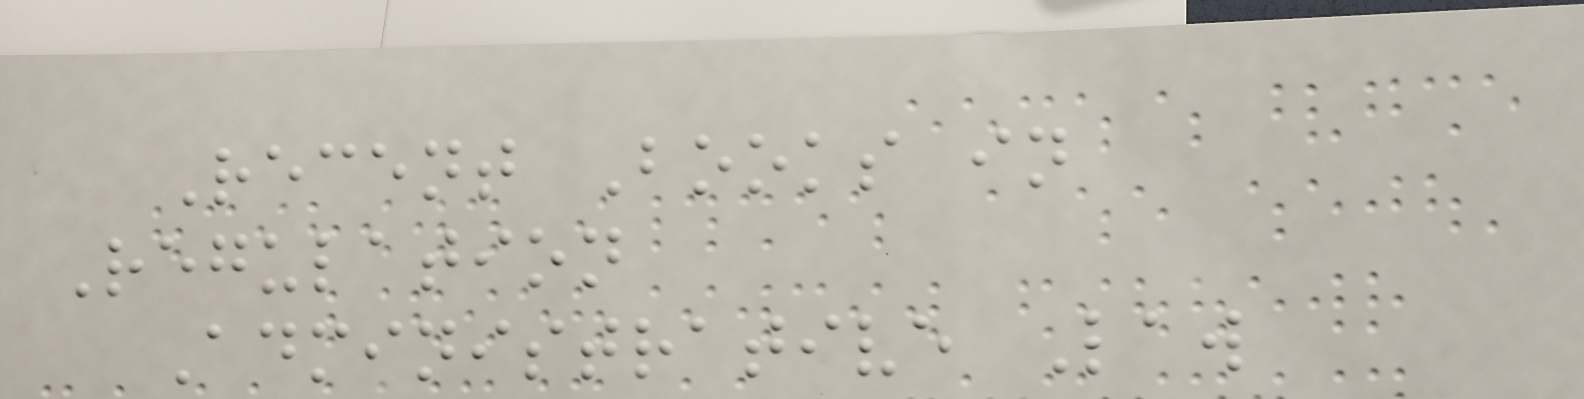Recent Books in
Regulation
Administrative Law
